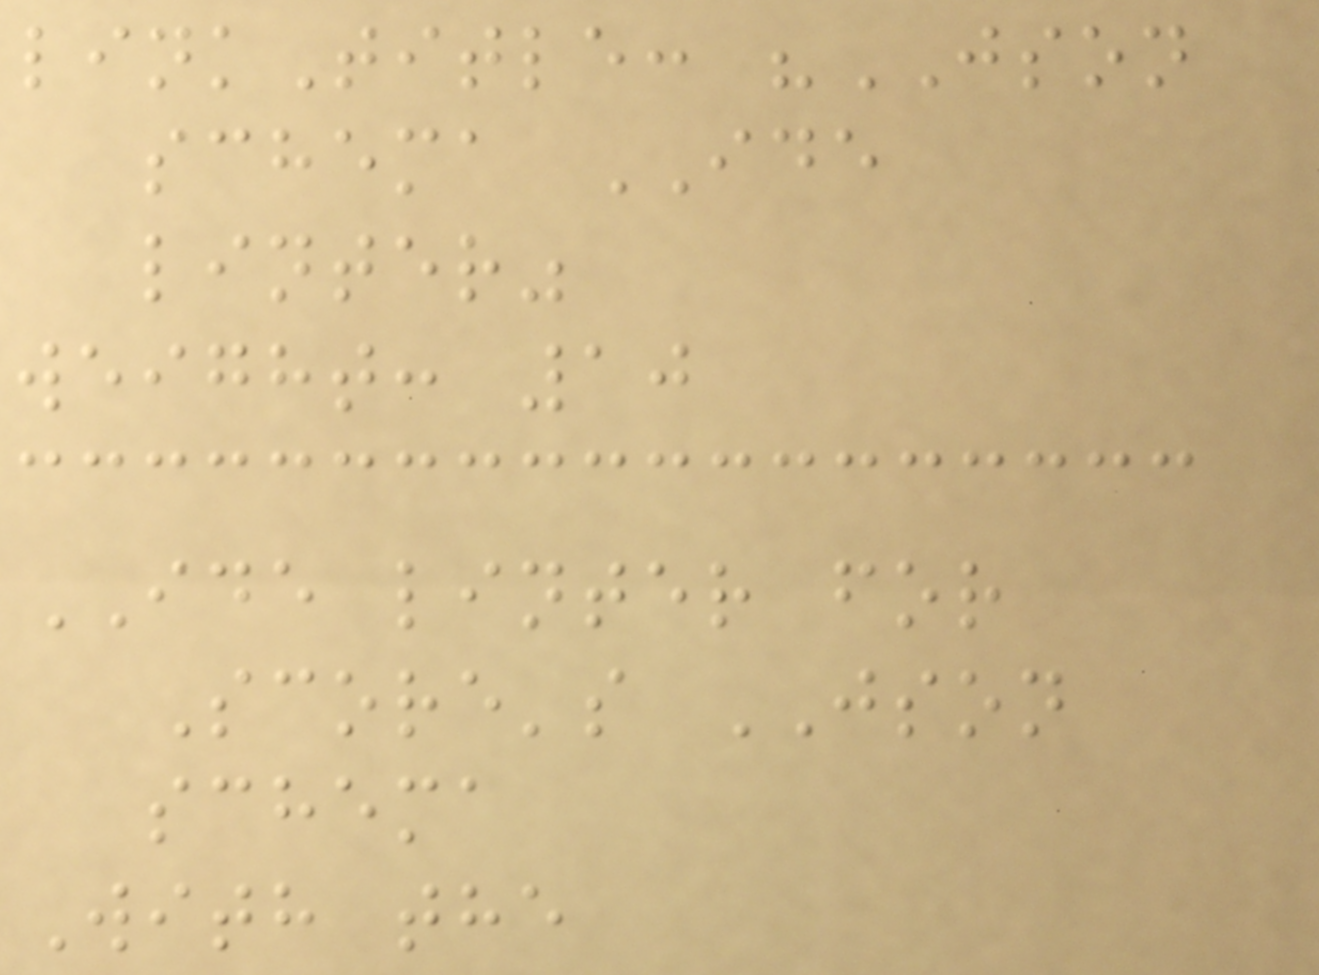linkTitle: "JSON
schema IDE
linter"
weight: 10
IDE linter for
Score's JSON
schema
With the
